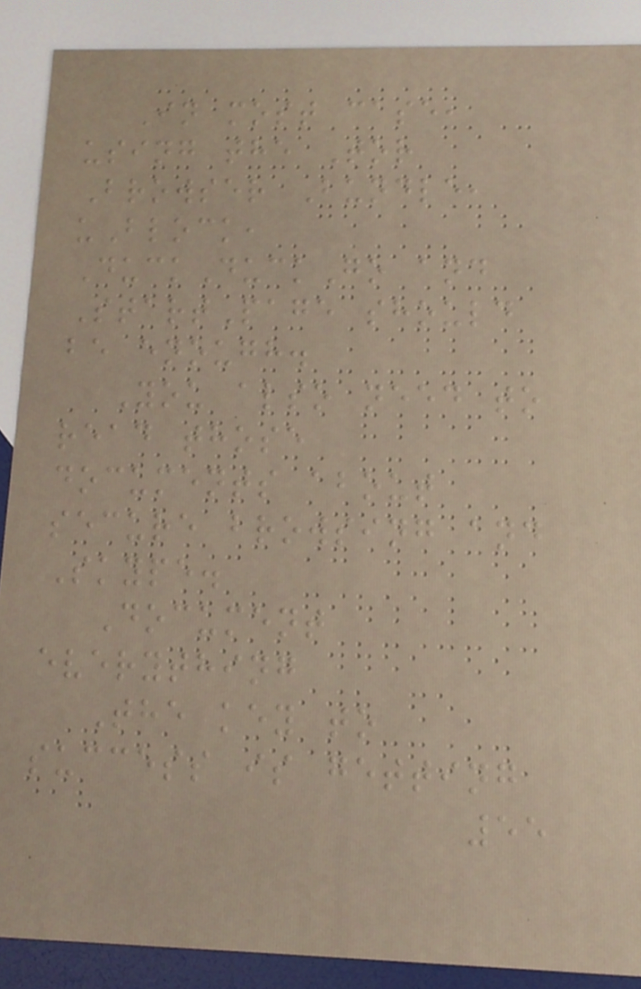In most case,
using the Tor
Browser Bundle,
uBlock,
DuckDuckGo and
StartPage should
be enough.
You also need to
read those
documents about
secure browsing and
Skype.
Document
everything
The key to
success is getting
55
